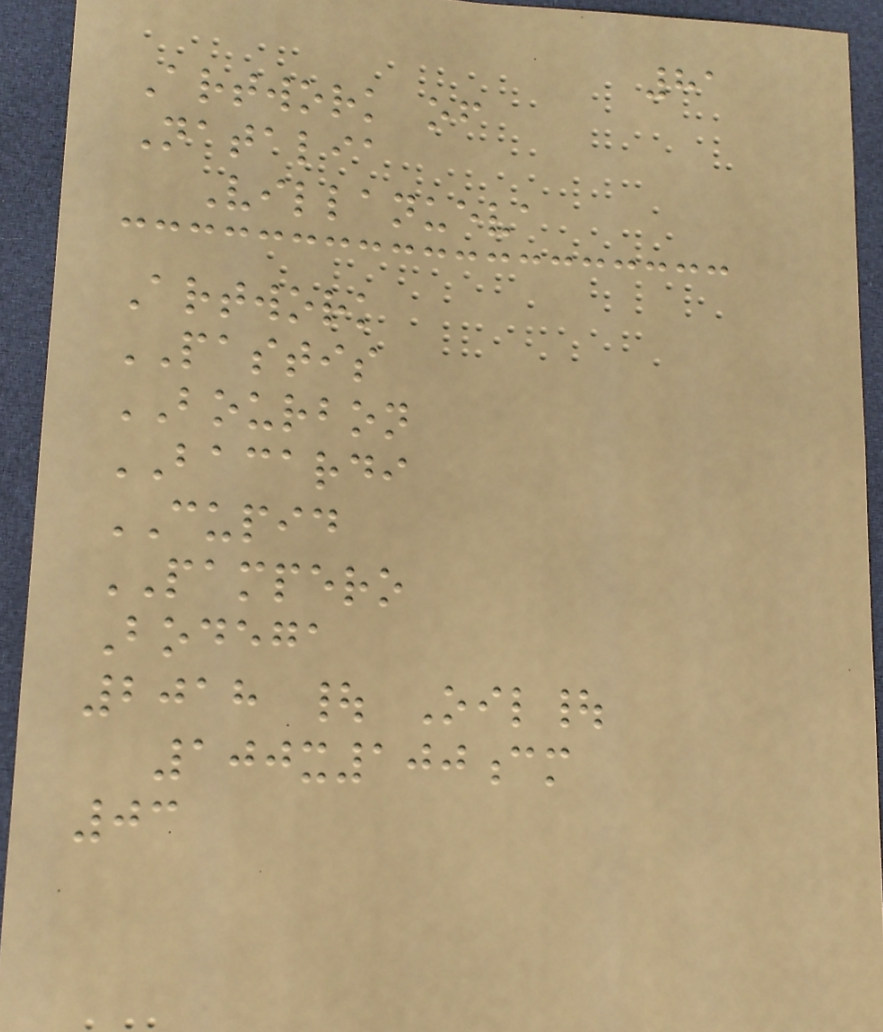81
Artwork of
Natalia
Villanueva
Artwork
PASTIS
BOURBON
BACARDI
CUPID
PAMPERO
Bodega
2018 | Oil|
100x100cm
03
